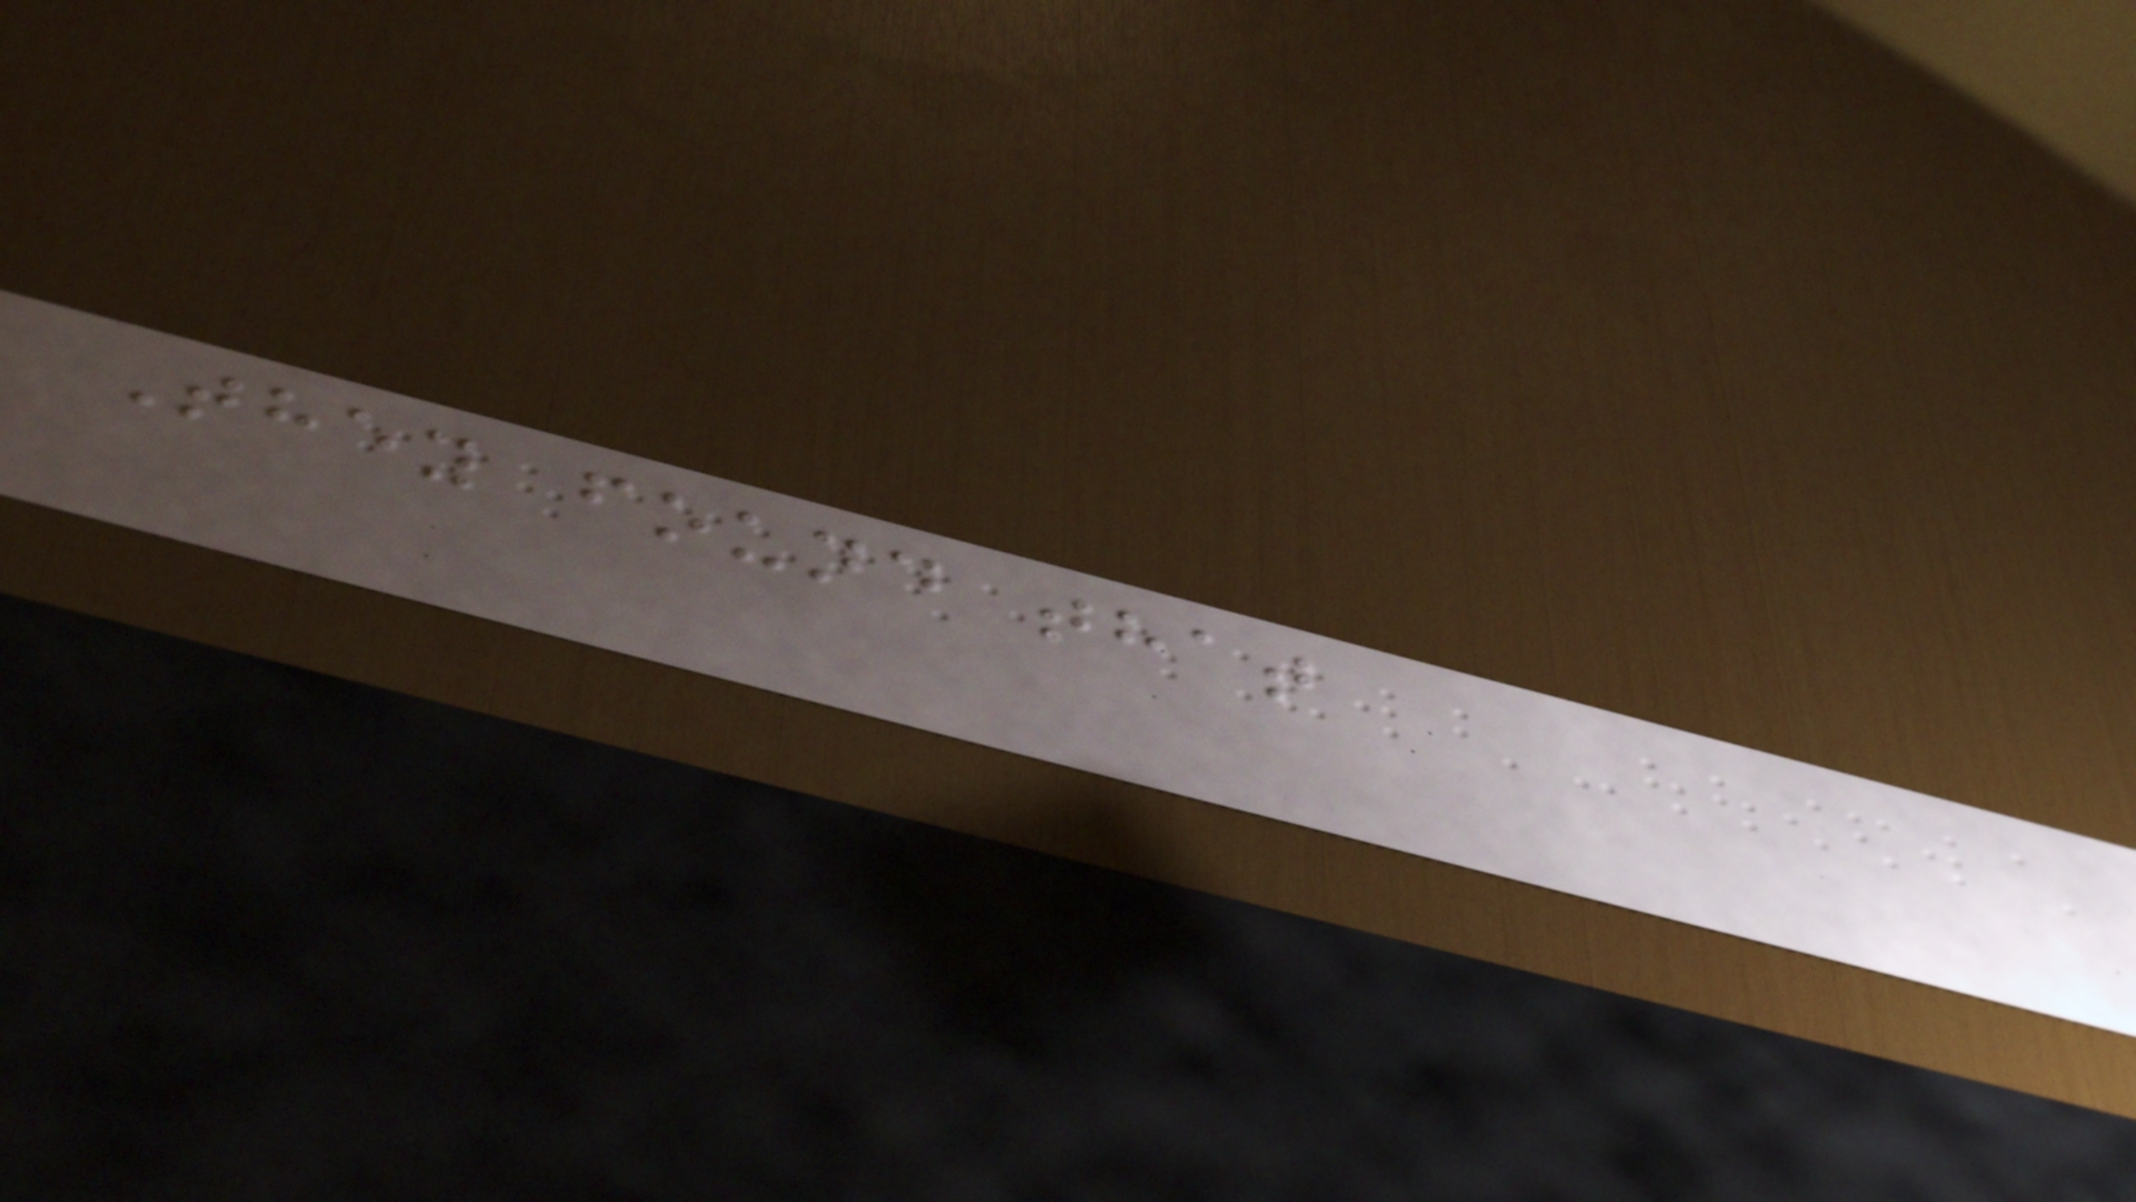They found that
